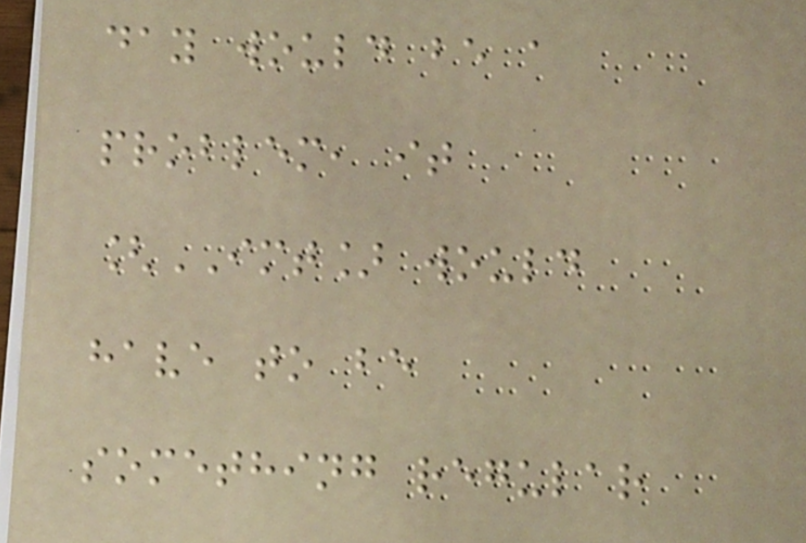day would be a
problem, it
[IMT] would
have to be
something regular
